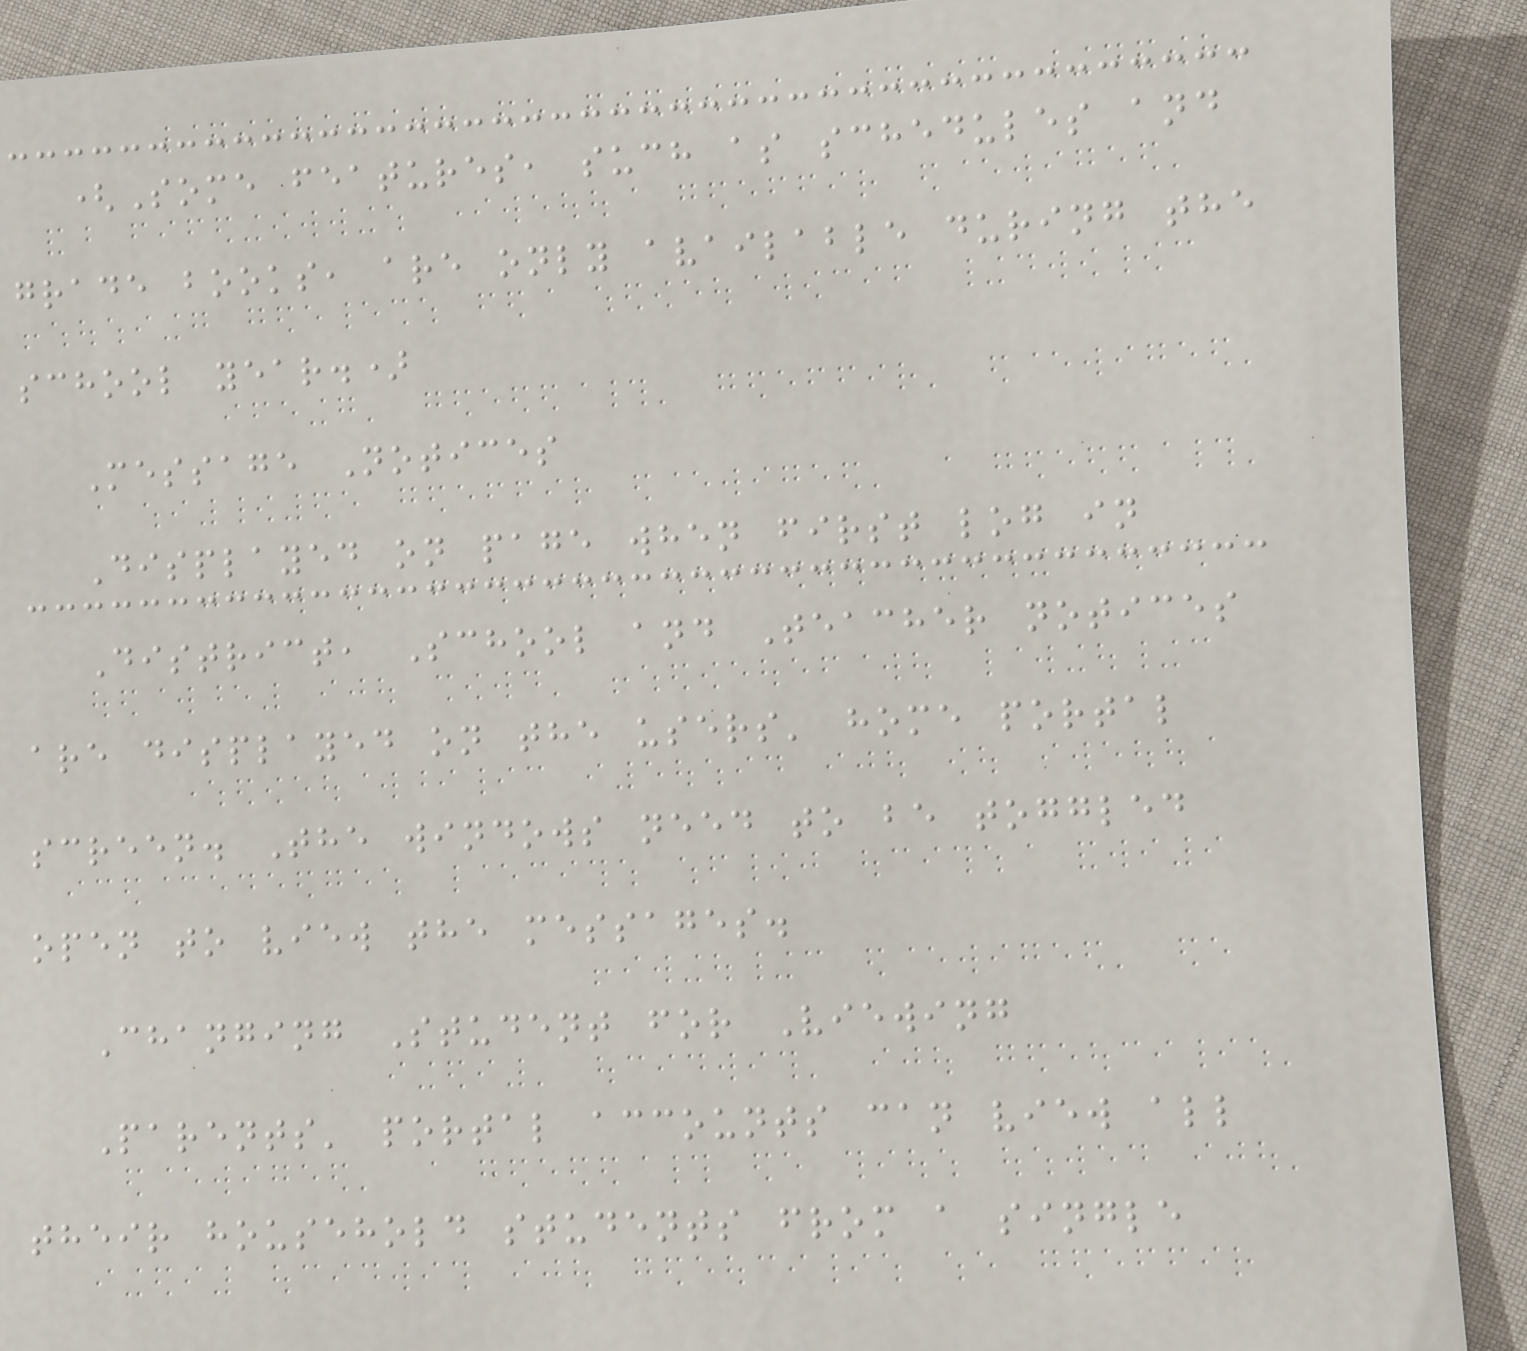(Some features, such as schedules and
grade books, are only available during the
school year.)
Message Notices
Displayed on page when first log in
District, School and Teacher notices
are displayed on the users' home portal
screen. The windows need to be toggled
open to view the messages.
Changing Student for Viewing
Parents' portal accounts can view all
their household students from a single
